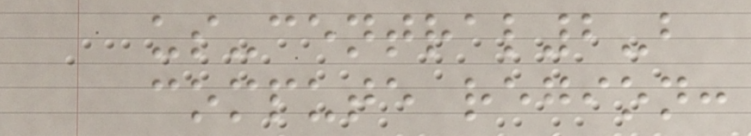us-central2-b
compute region:
